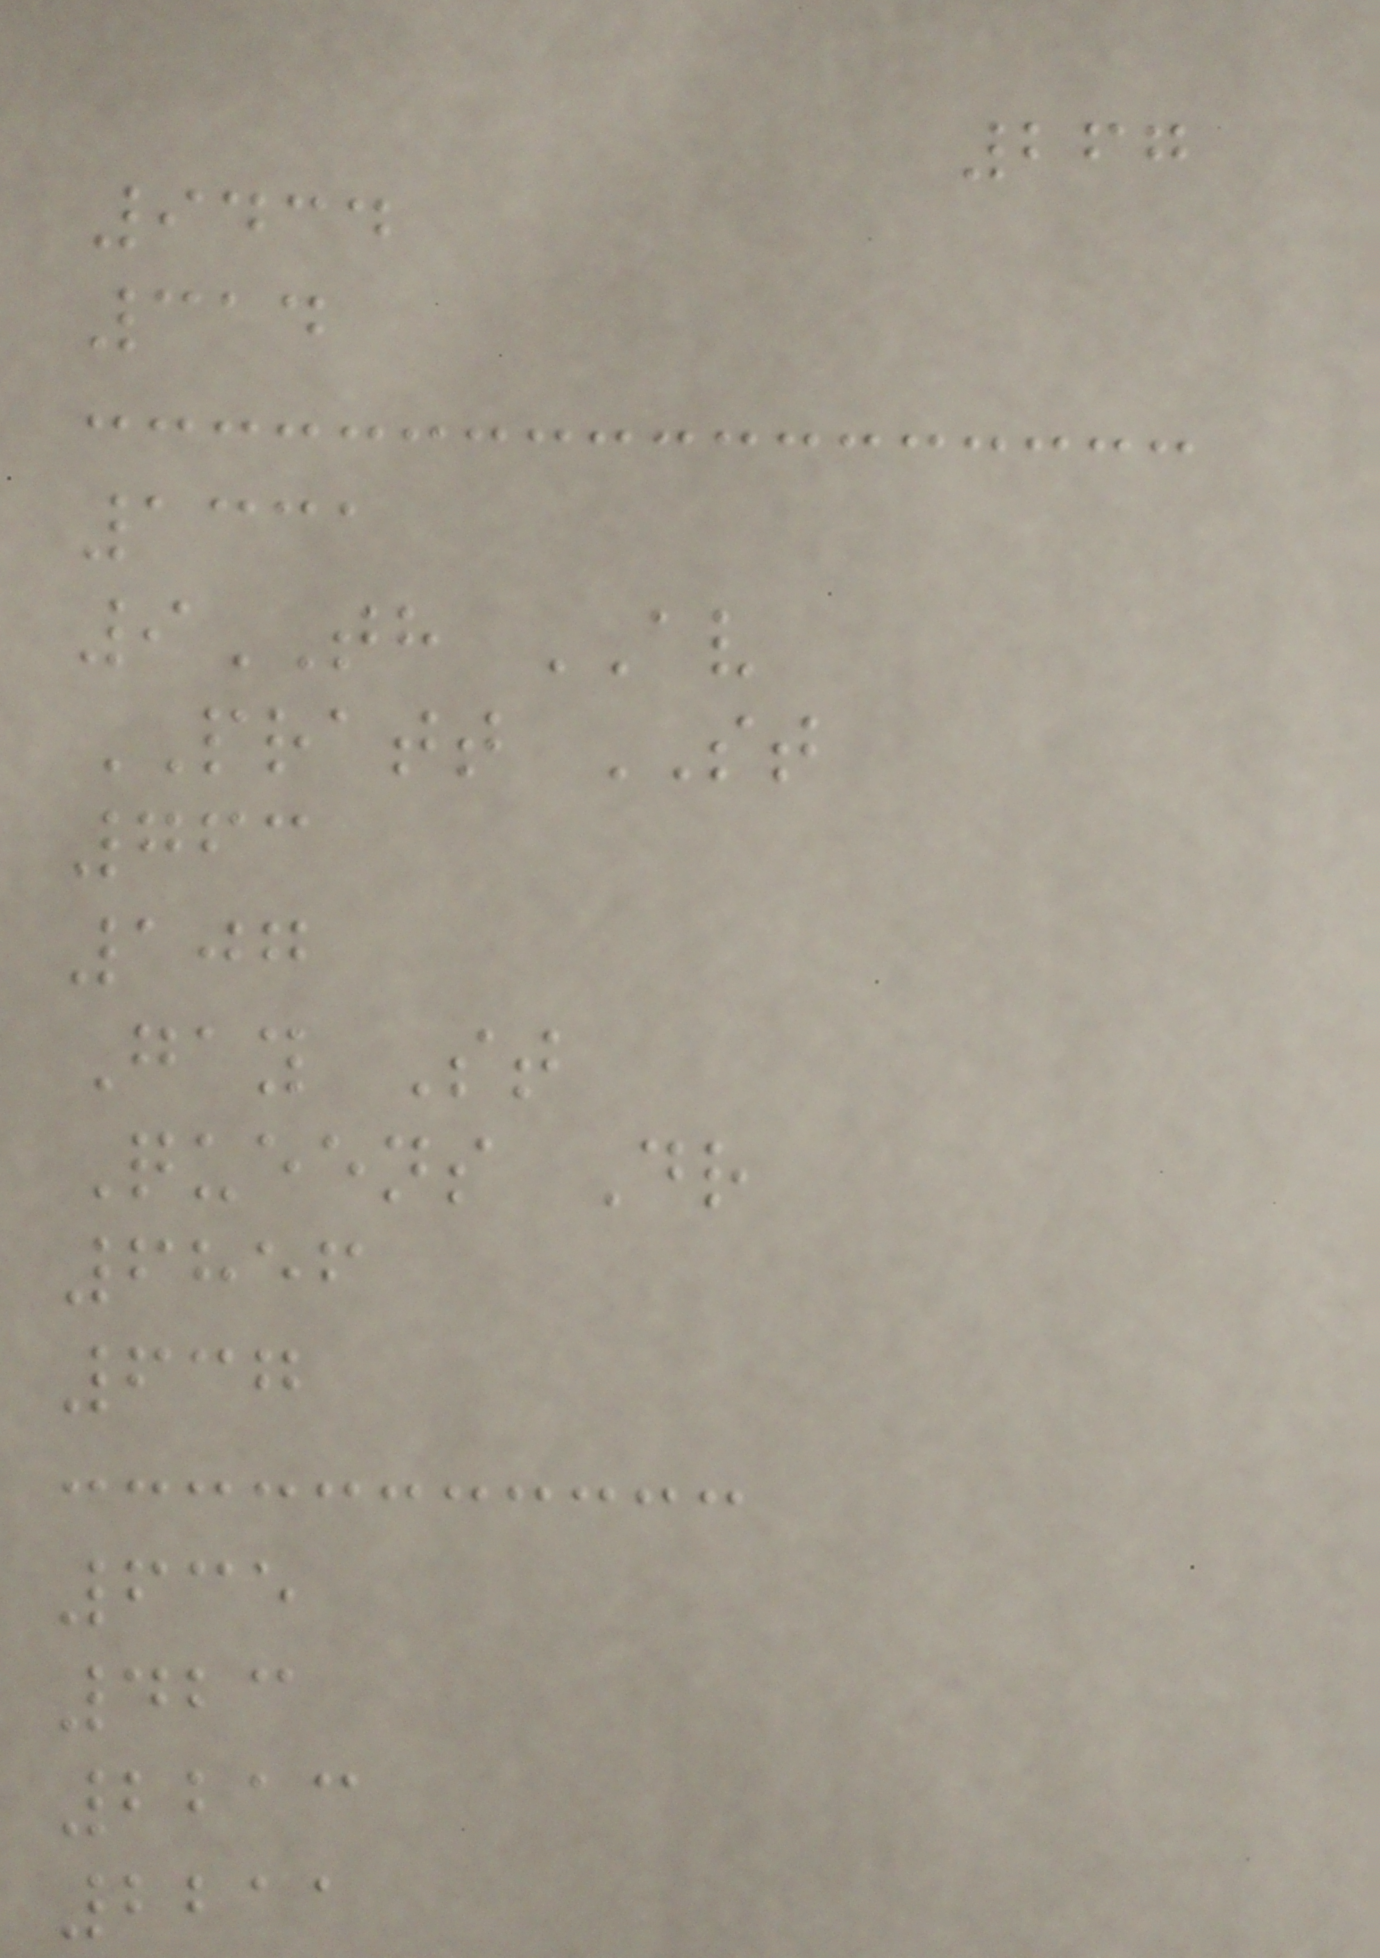267
9434
314
1331
9TH AV
PRATT ST
763
107
Gay St
Queens Dr
6856
637
635
423
2213
2211
